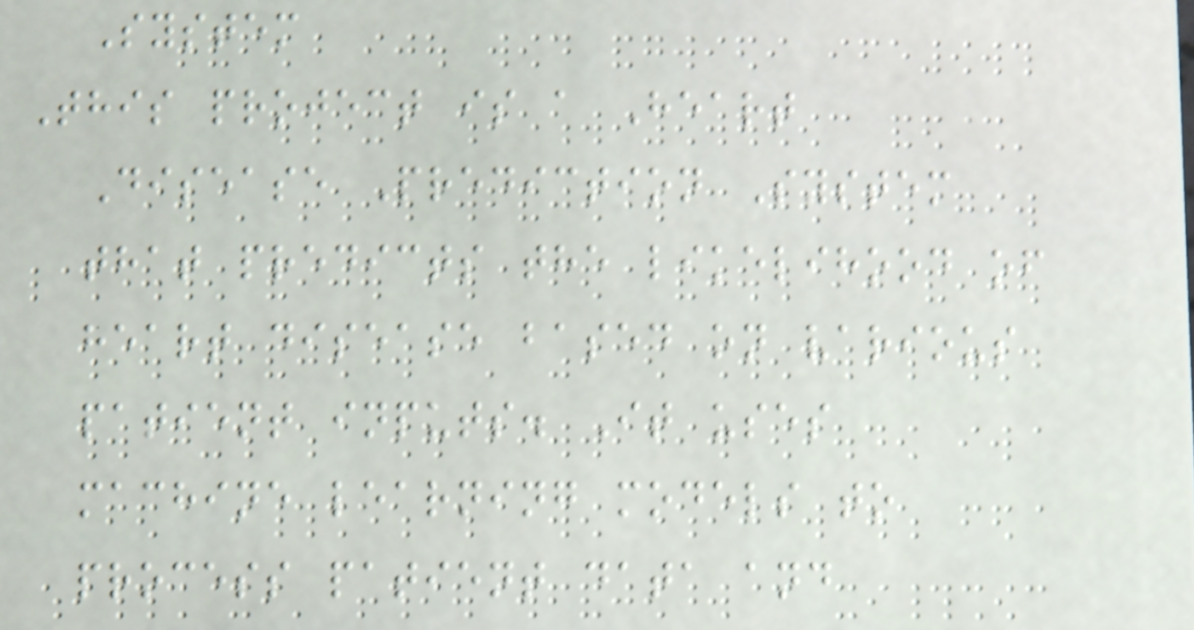System
This project is a Heart
Disease Prediction System
that predicts the likelihood of
heart disease based on various
patient inputs. It uses
machine learning models to
process patient data and
